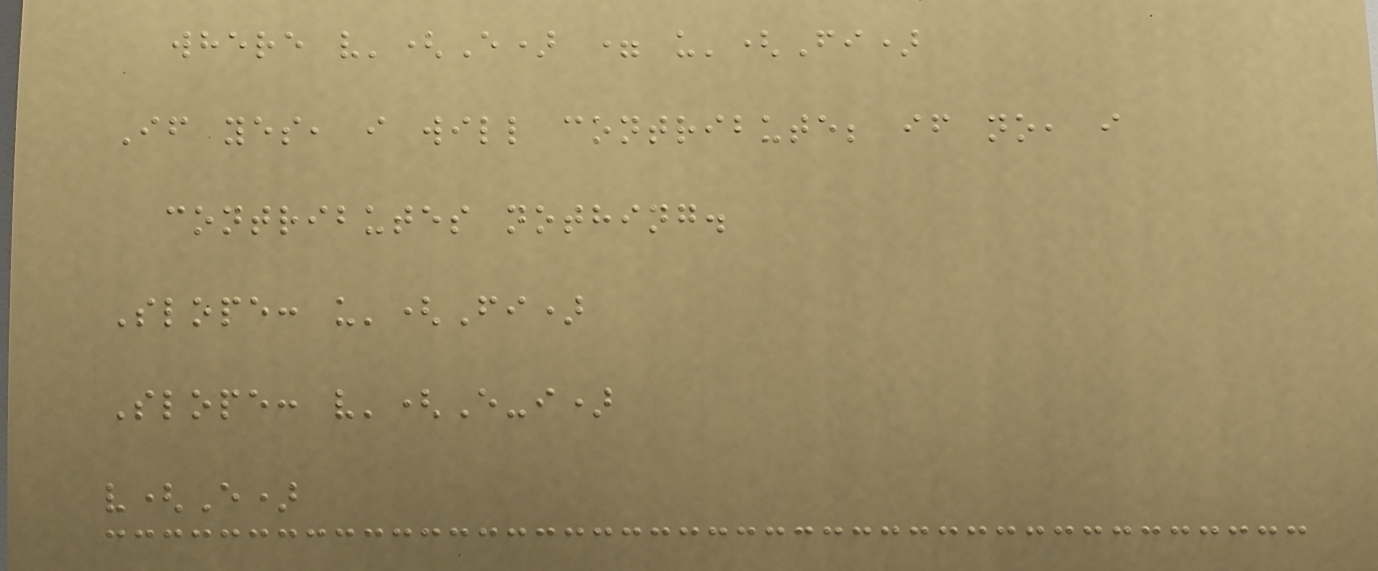where v'(E) = u'(Fi)
If yes, i will contribute; if no, i
contributes nothing.
Slope: u'(Fi)
Slope: v'(E-i)
v(E)
